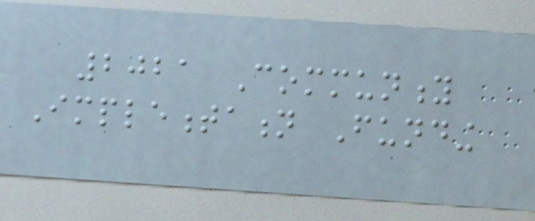2021 Community
Implementation Funding
